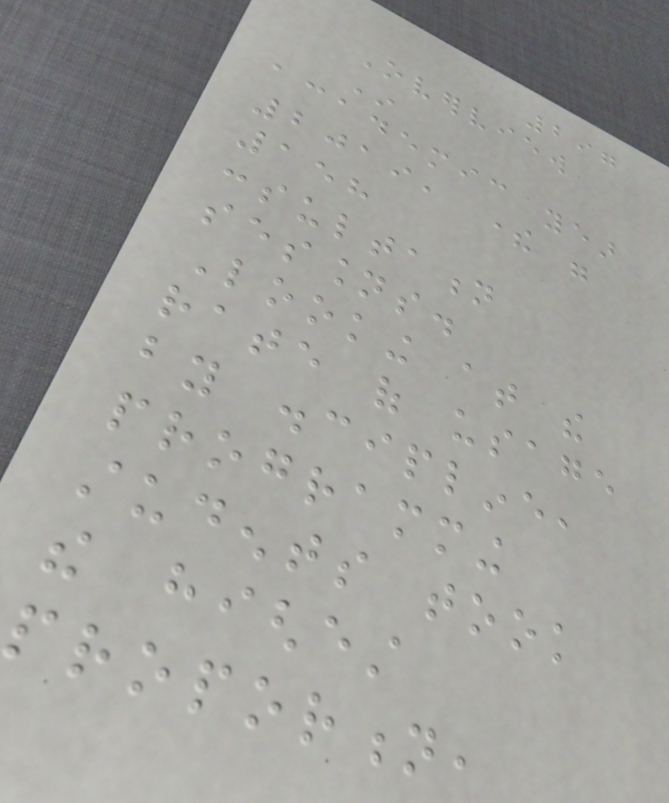297
Overview
In
academic year
2019, there were
158
consultation
sessions.
Looking at the
rate of usage
by discipline,
programming
students took
the highest
proportion,
